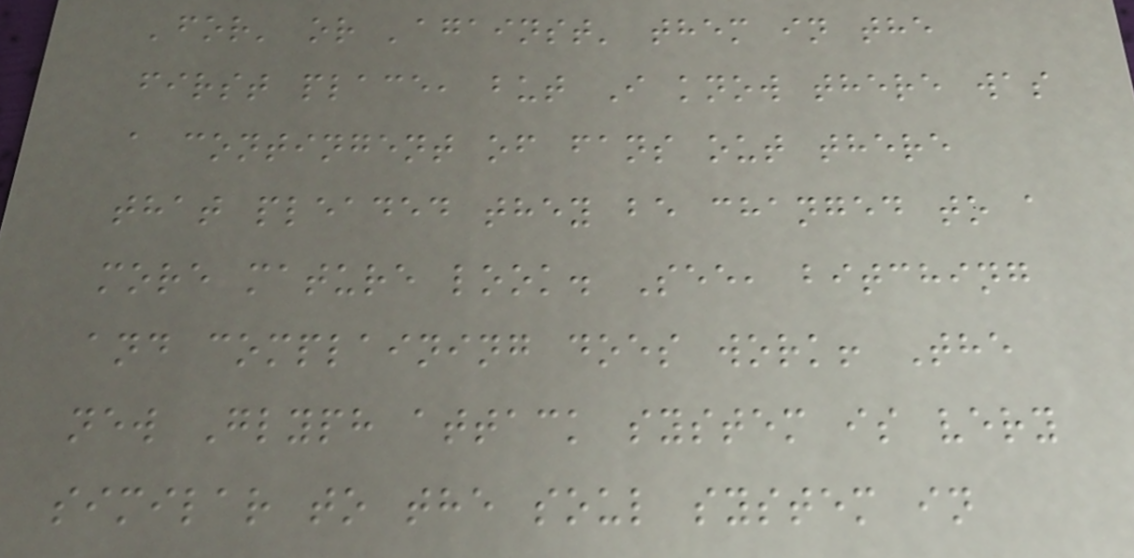'for' or 'against' them in the
first place, but I know there was
a contingent of fans out there
that pleaded they be changed to a
more mature look. See, bitching
and complaining does work! The
new Glyph attack system is very
similar to the soul system in
